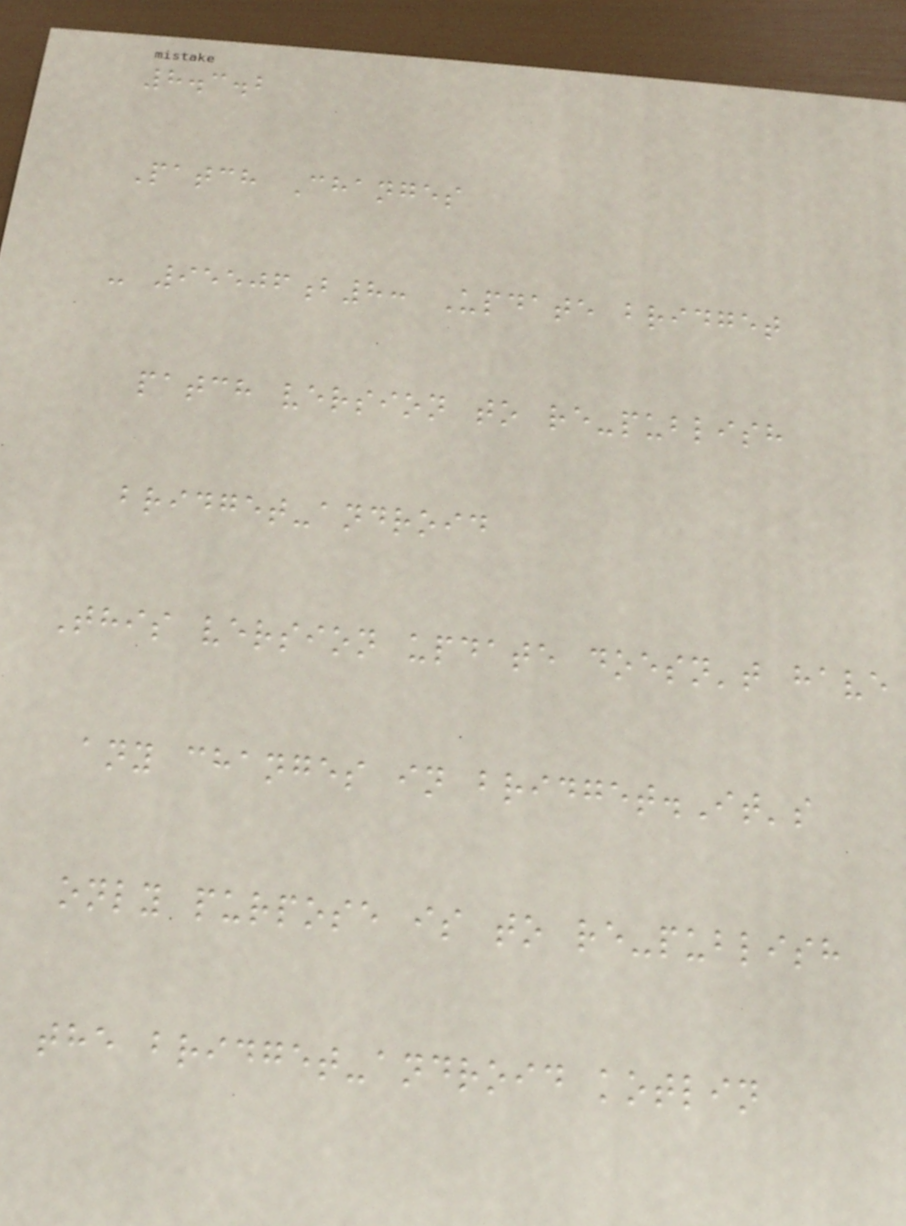8.3.2
Patch Changes
- 95506b8: Update bridget
patch version to re-publish
bridget-android
This version update doesn't have
any changes in bridget.It's
only purpose is to re-publish
the bridget-android kotlin
